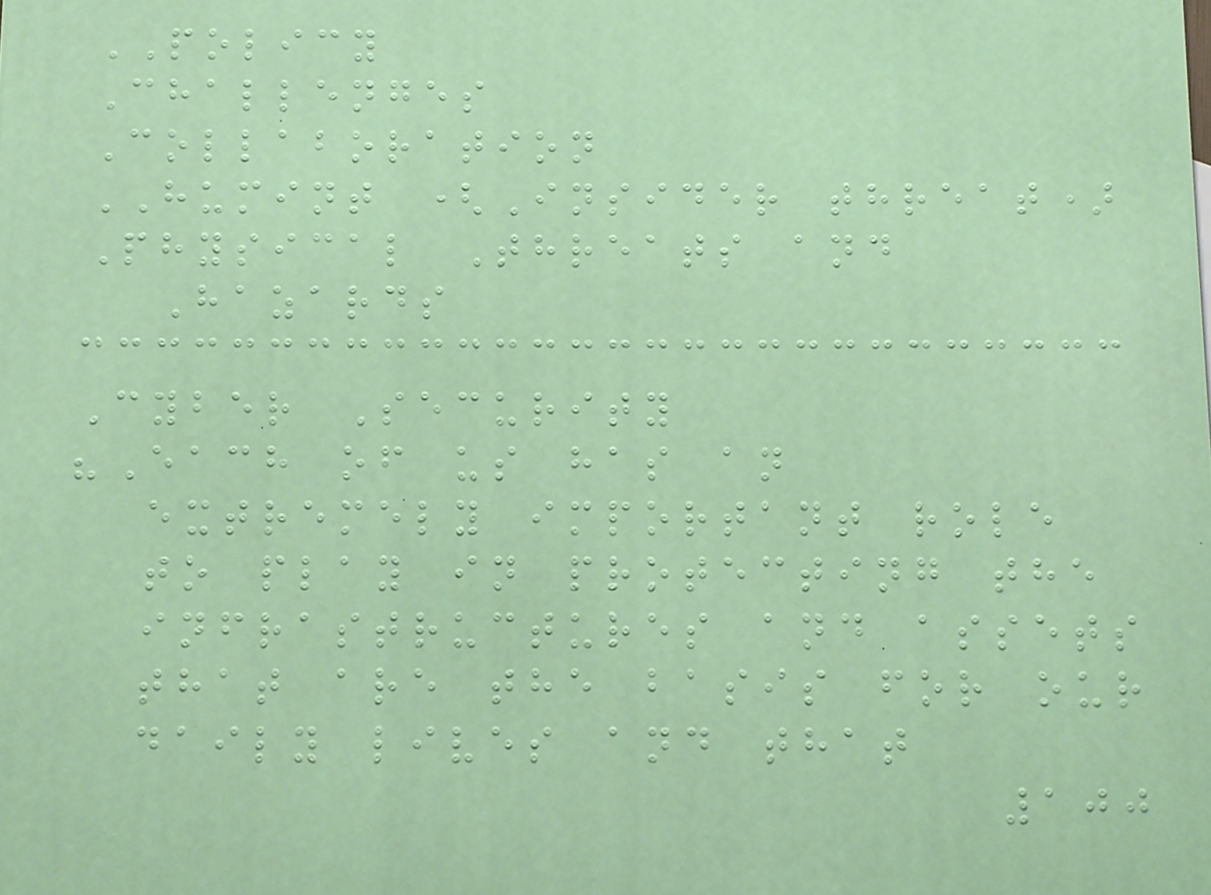POLICY
Challenges
Collaboration
HUMINT (Insider threat)
Physical Threats and
Hazards
Cyber Security
"Each of us has an
extremely important role
to play in protecting the
infrastructures and assets
that are the basis for our
daily lives and that
100
